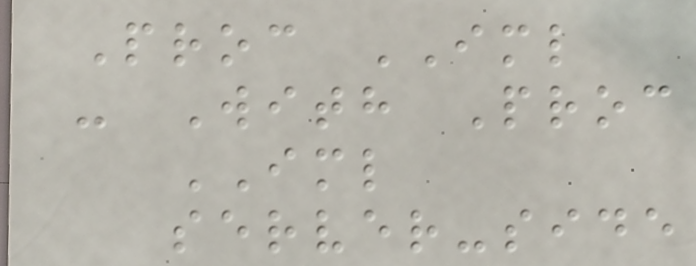Proc IML
- With Proc
IML
server-side
